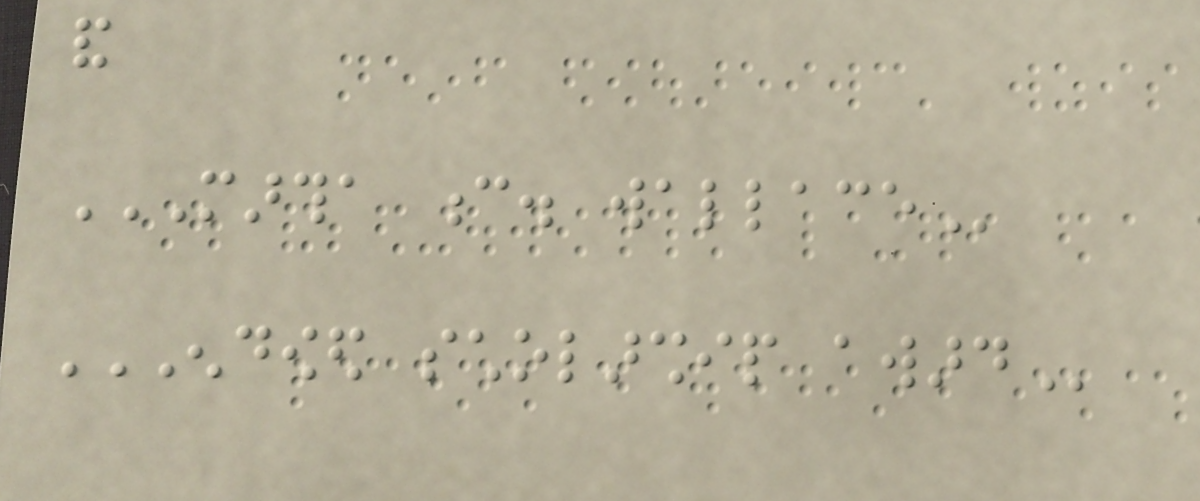and
MARTHA C. WALLACE
ENDOWED SCHOLARSHIP AWARD
